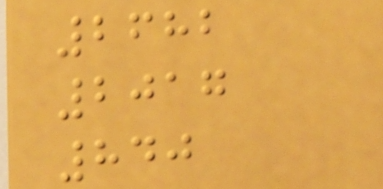2682
2017
840
